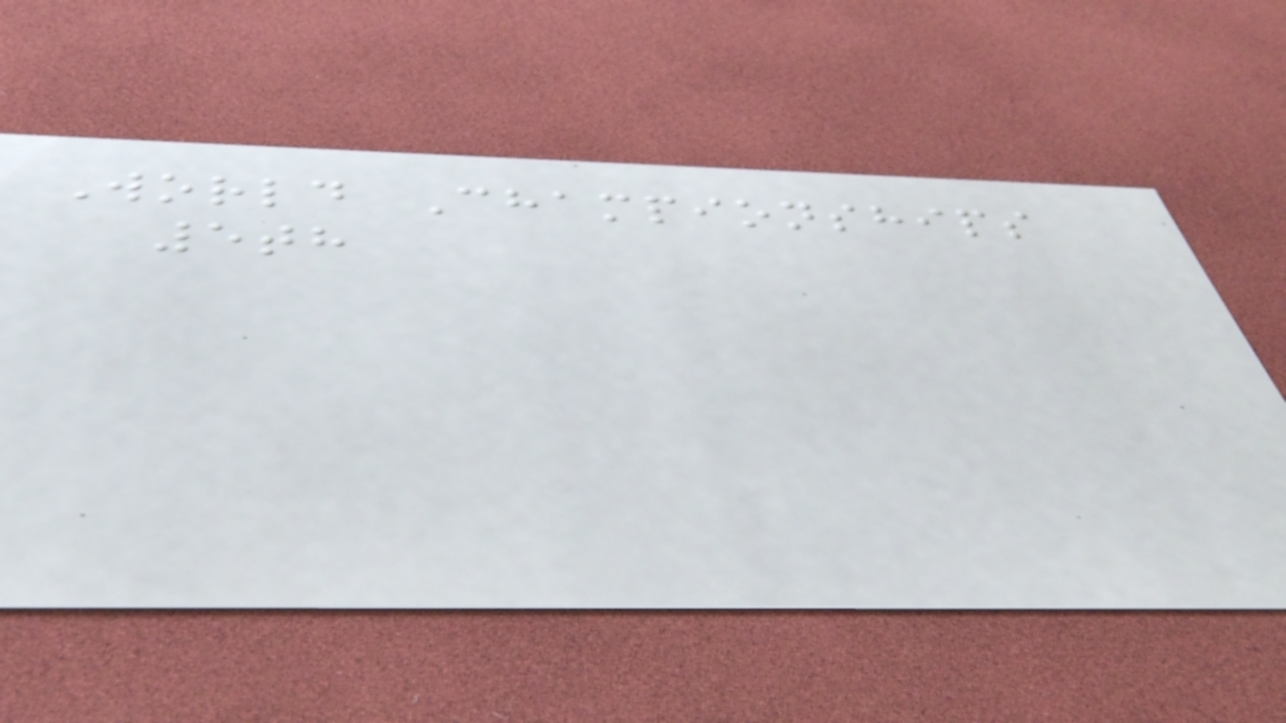World Championships
5th
